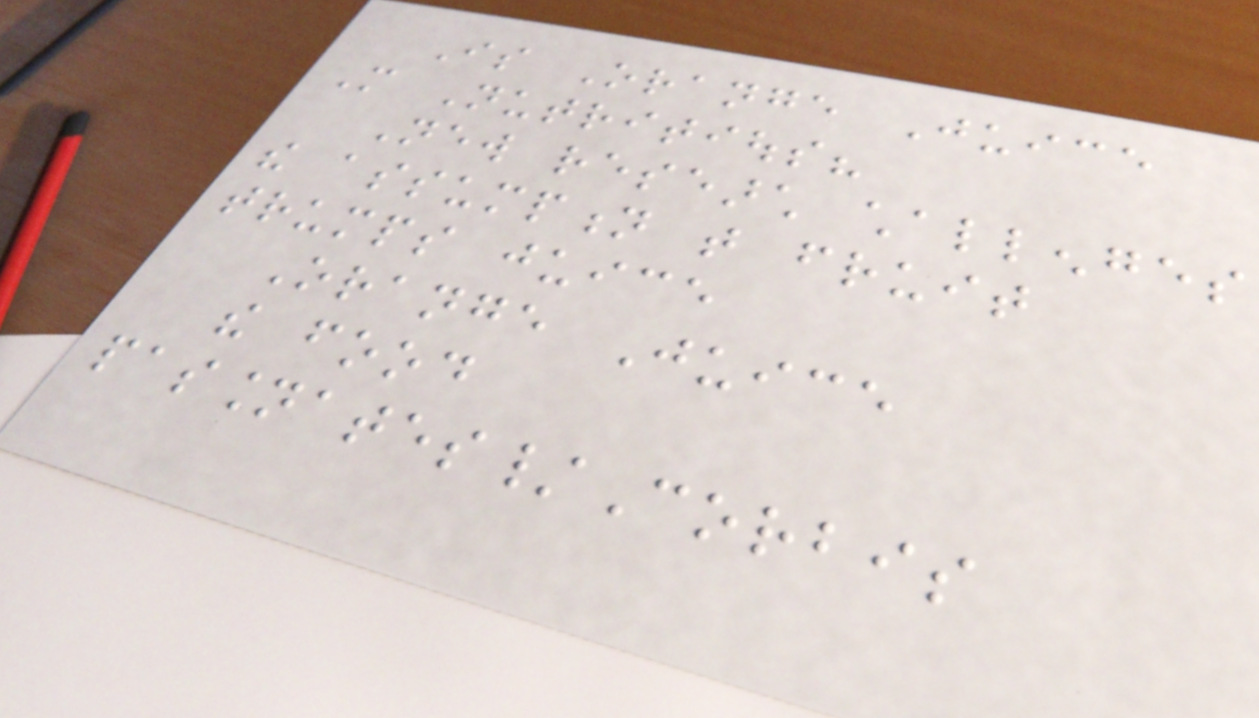Is Orange Juice
More Nutritious?
New research challenges
the assumption that fruit
trumps juice
Orange Juice
the food
passionates/Corbis
